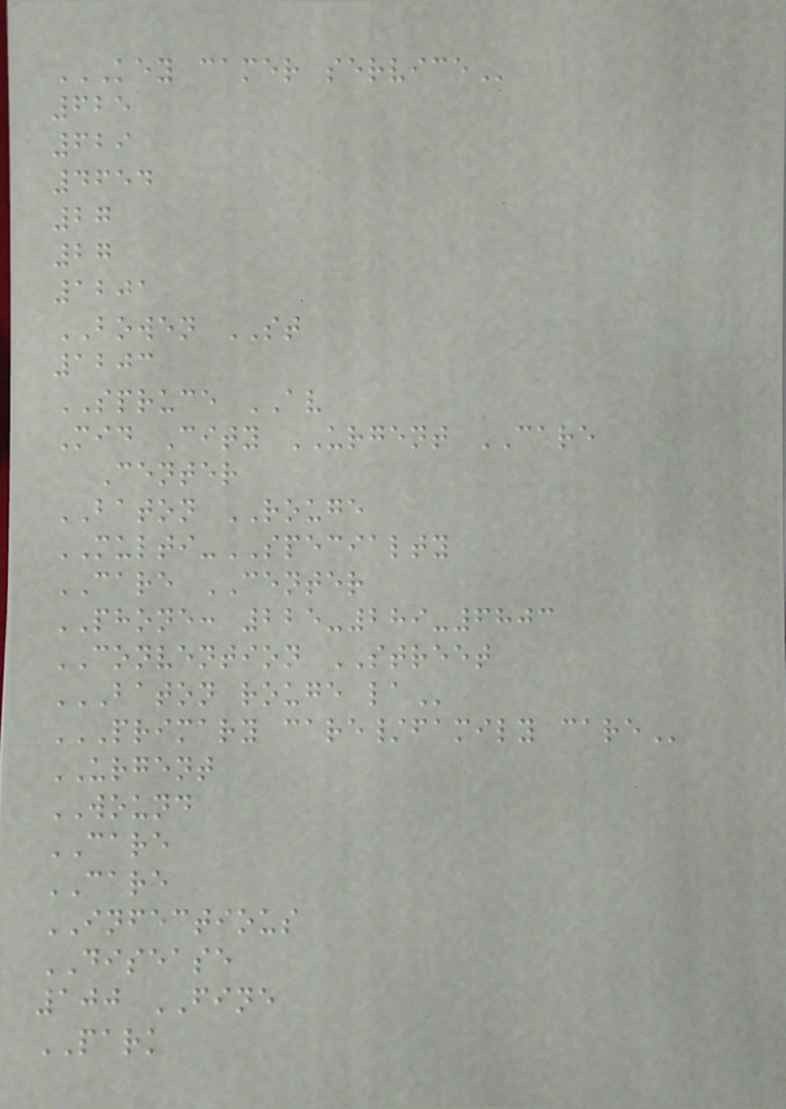KEY CAMER SERVICE
625
629
4654
27
27
1201
BOWEN ST
1203
SPRUCE AV
Mid City URGENT CARE
Center
BATON ROUGE
MULTI-SPECIALTY
CARE CENTER
PHONE: 225-289-6803
CONVENTION STREET
BATON ROUGE LA
PRIMARY CARE/FAMILY CARE
URGENT
WOUND
CARE
CARE
INFECTIOUS
DISEASE
100 FINE
PARK
